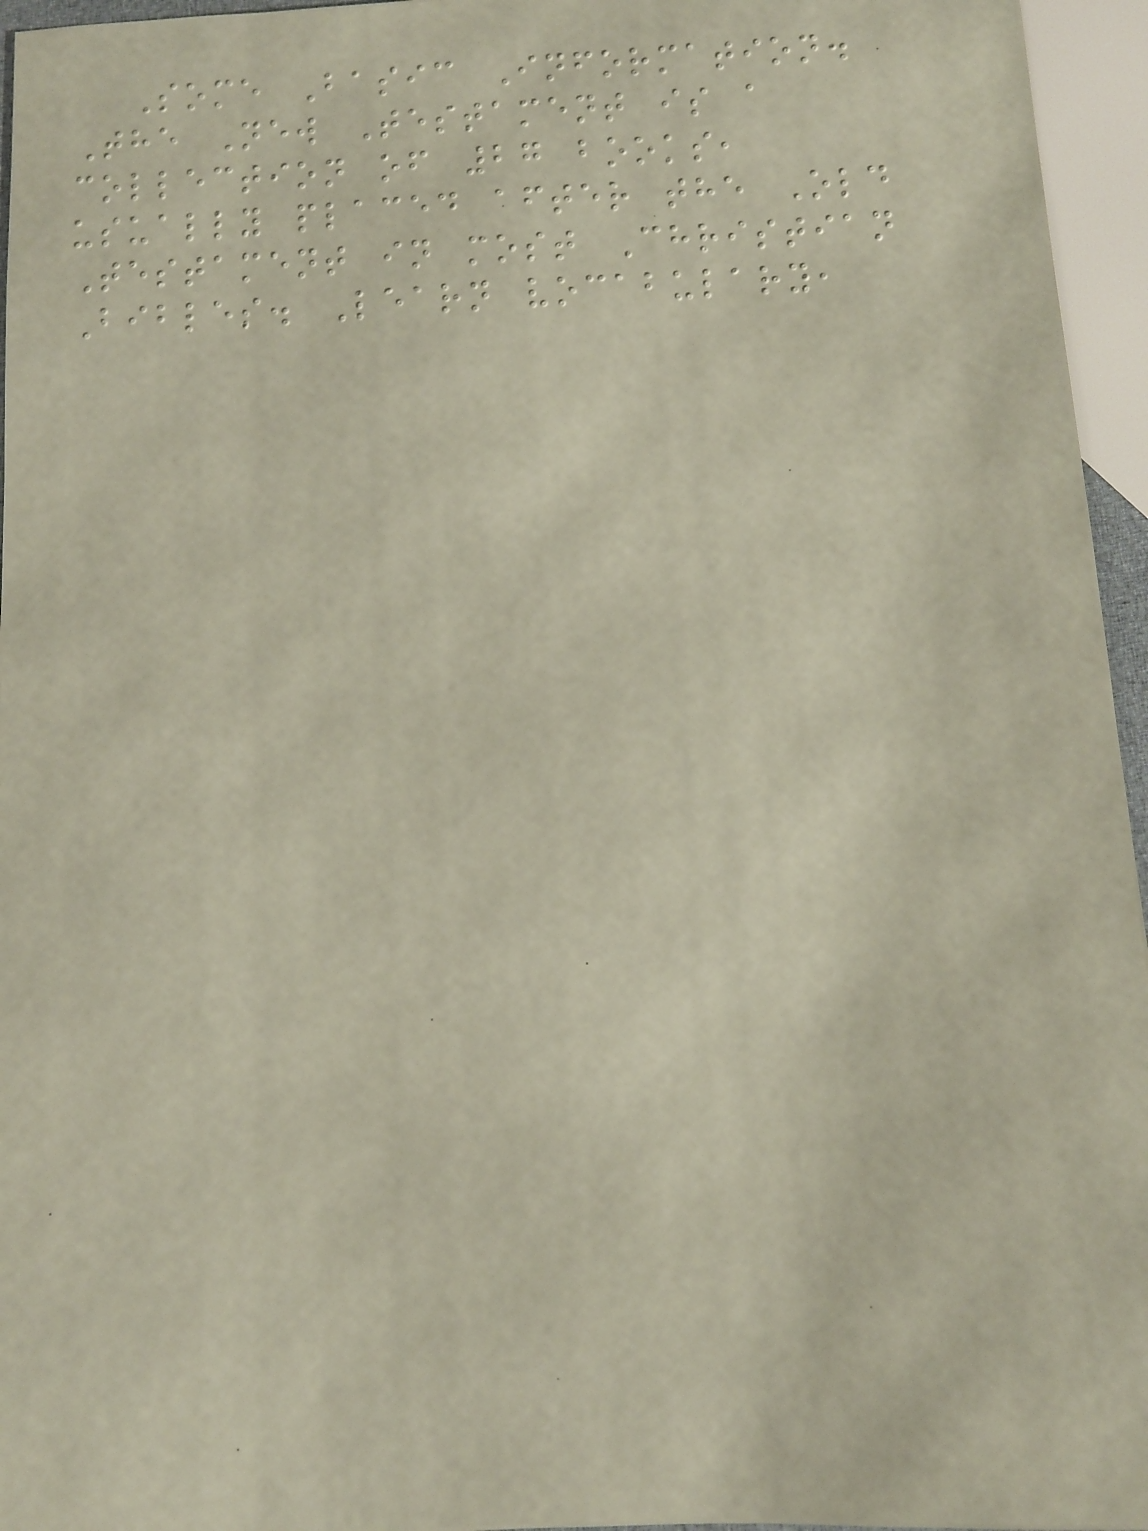Some Basic Information.
The New Testament is a
collection of 27 books,
usually placed after the Old
Testament in most Christian
Bibles. Learn vocabulary,
